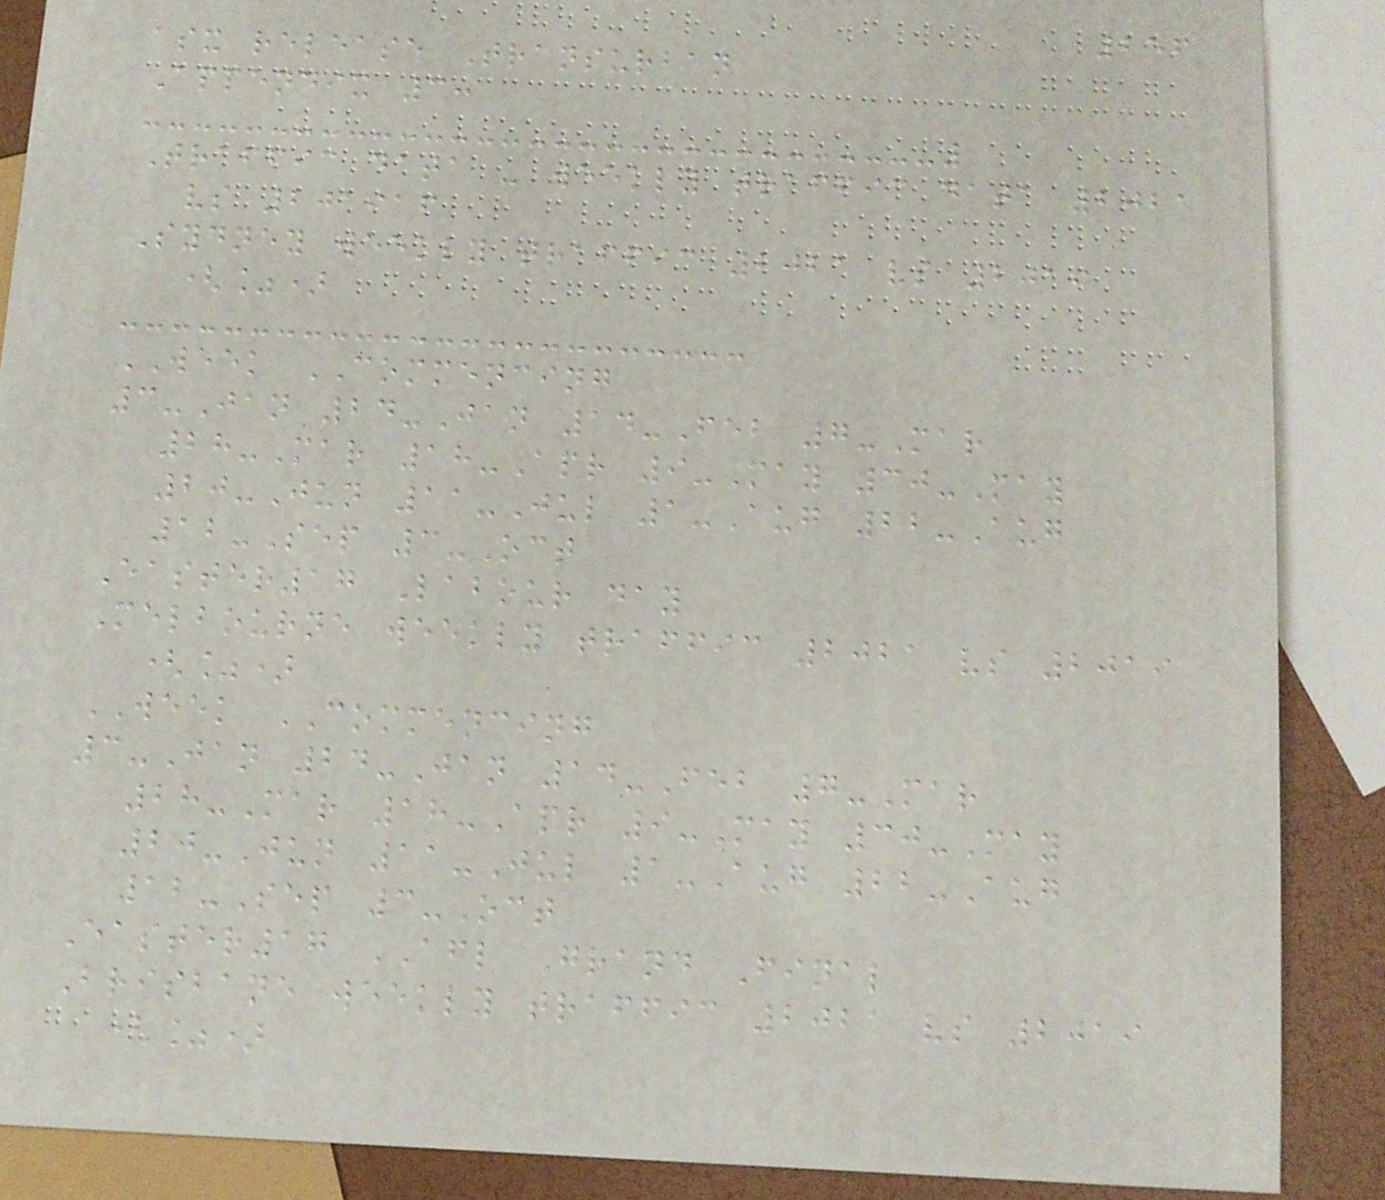256
asx release Transurban
Appendix 3:
Traffic data - weekly traffic data 2021
vs 201916
Sydney weekly traffic 2021 vs 2019
(%)
WEEK COMMENCING
3-Jan 24-Jan 14-Feb 7-Mar
28-Mar 18-Apr 9-May 30-May
20-Jun 11-Jul 1-Aug 22-Aug
12-Sep 3-Oct
Easter17 Labour day
Melbourne weekly traffic 2021 vs 2019
(%)
WEEK COMMENCING
3-Jan 24-Jan 14-Feb 7-Mar
28-Mar 18-Apr 9-May 30-May
20-Jun 11-Jul 1-Aug 22-Aug
12-Sep 3-Oct
Easter17 AFL Grand Final
Brisbane weekly traffic 2021 vs 2019
(%)
